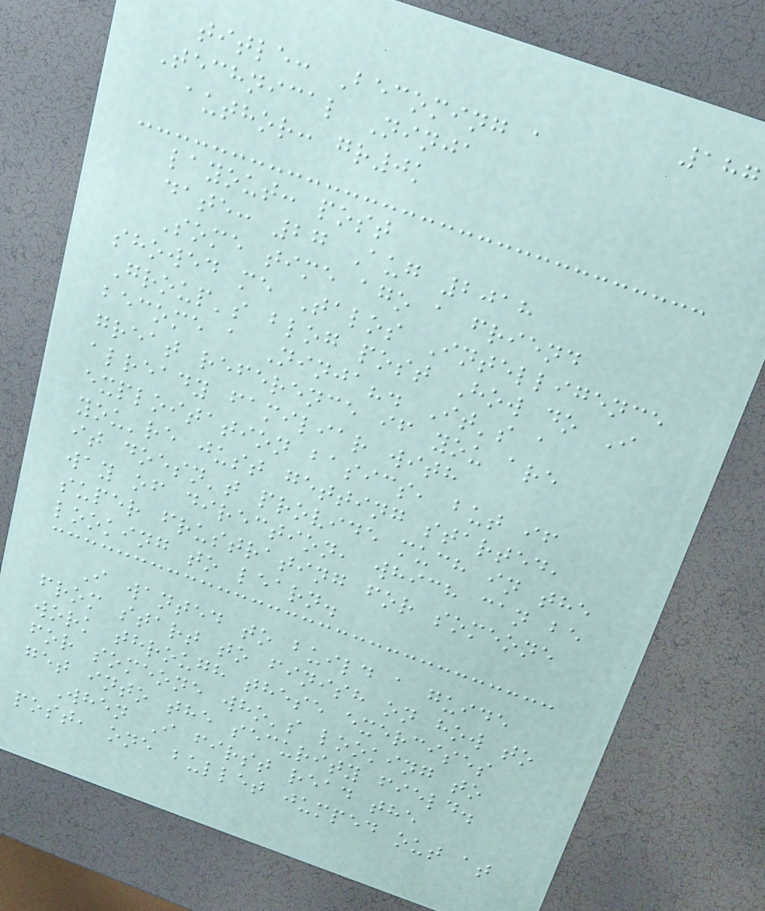187
title: Becoming a
Technical Ninja
author: gr0k
layout: post
date: 27 Aug 2018
Some time ago a friend
showed me Talos Intelligence
Group's blog post How do I
become a Ninja?. It's a
great reference if you are
already familiar with
exploitation basics, but if
you're just getting started,
it doesn't provide much in the
way of direction, which can be
super frustrating for someone
looking to learn.
I wanted to build a guide
from start to finish on how to
work through these exercises
for someone who's looking to
get into the security field.
When I first read the
post, one bullet jumped out at
